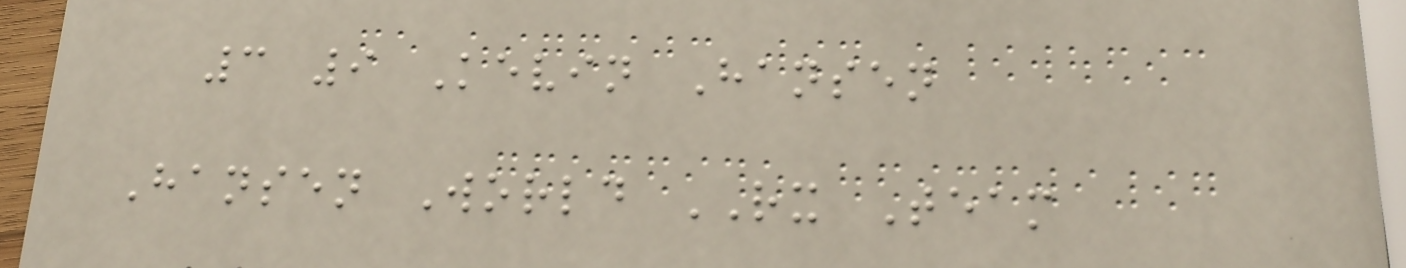3 9 Kevin Hansen
Hansen World RX Team
